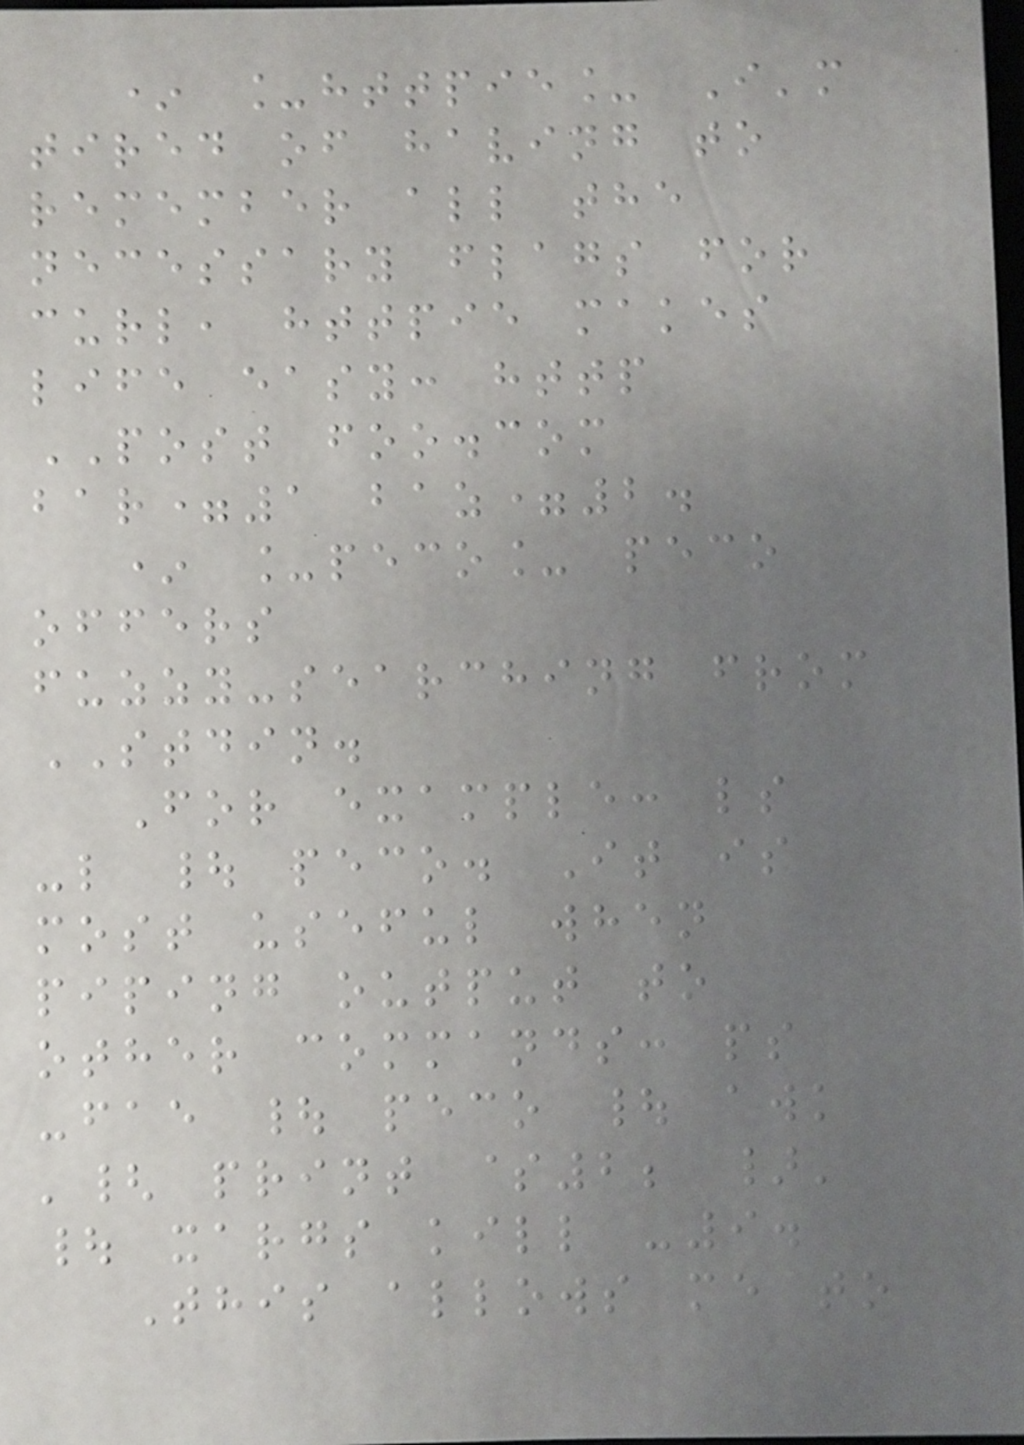* _httpie_ I'm
tired of having to
remember all the
necessary flags for
curl, httpie makes
life easy: http
POST foo.com
bar=1 baz=2.
* _peco_ peco
offers
fuzzy-searching from
STDIN.
For example: ls
-l | peco. It is
most useful when
piping output to
other commands: ps
-fae | peco | awk
'{ print $2; }'
| xargs kill -9.
This allows me to
